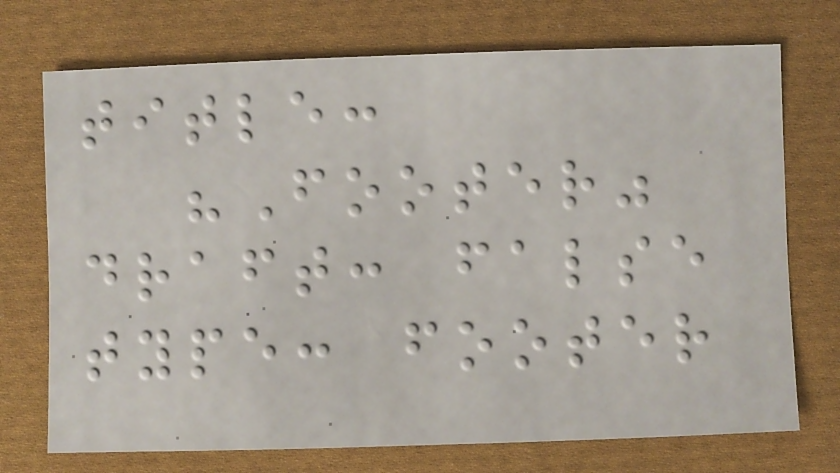title:
"Footer"
draft: false
type: footer
